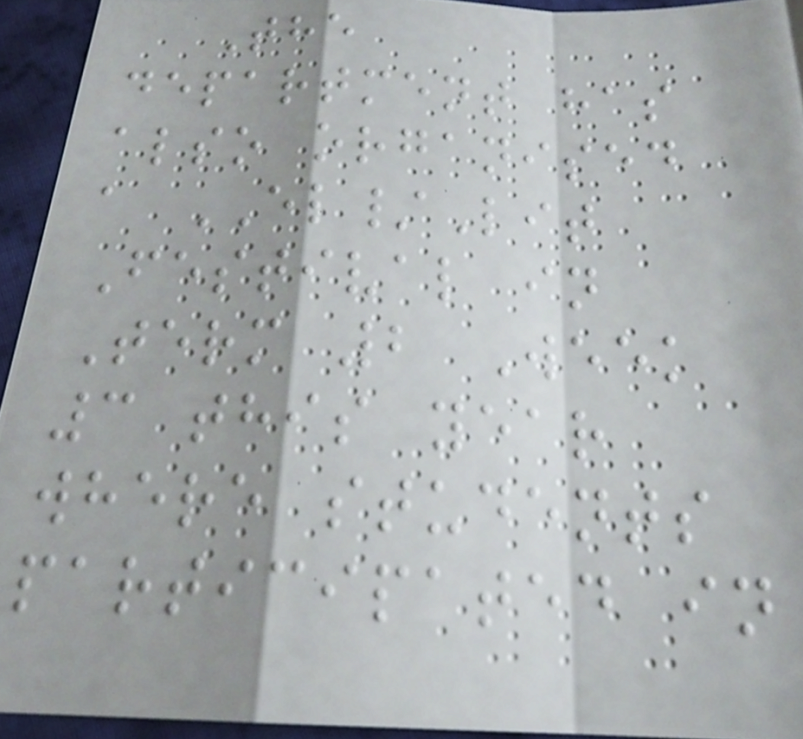The
department has
also organised
a EL/Lit
Festival in
Term 2 Week
3 this year
where students
participated in
